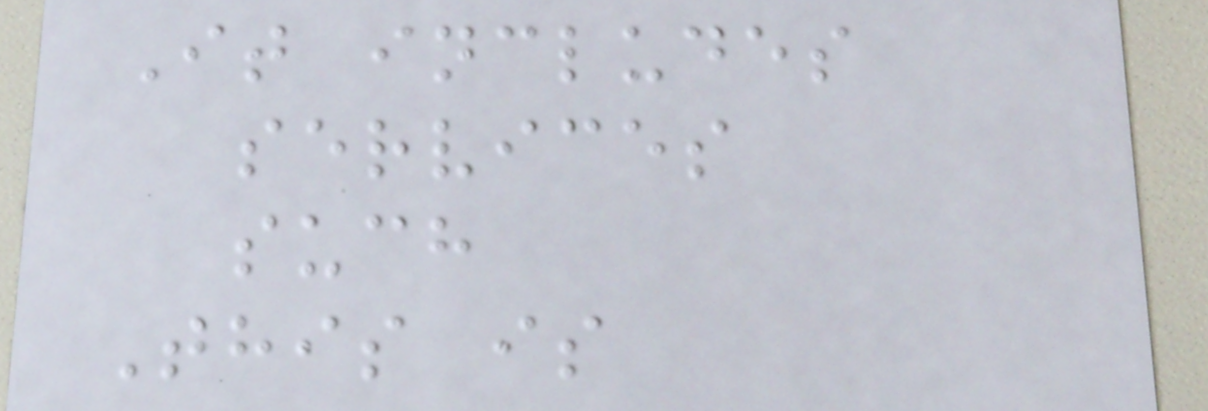It includes
services
such
This is
